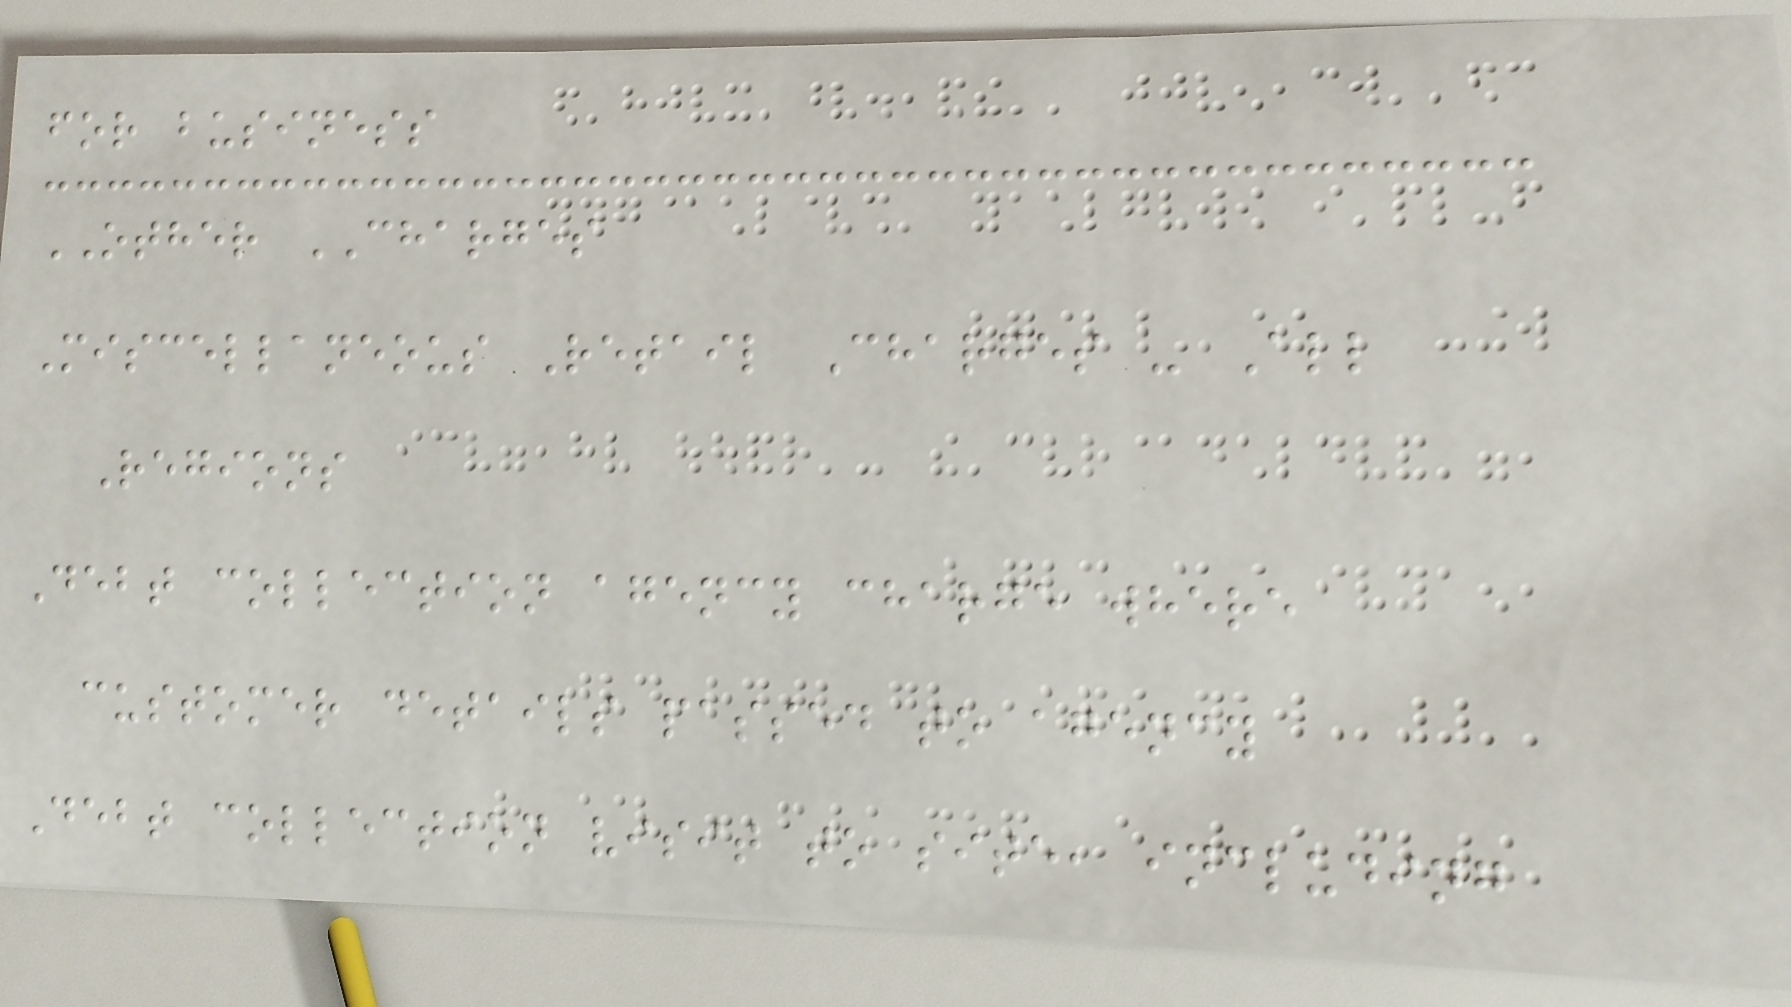for business
OTHER CHARGES
Miscellaneous Retail Charges - All
Regions
Debt collection agency charge where
customer details passed to agency
Debt collection visit to site, including
